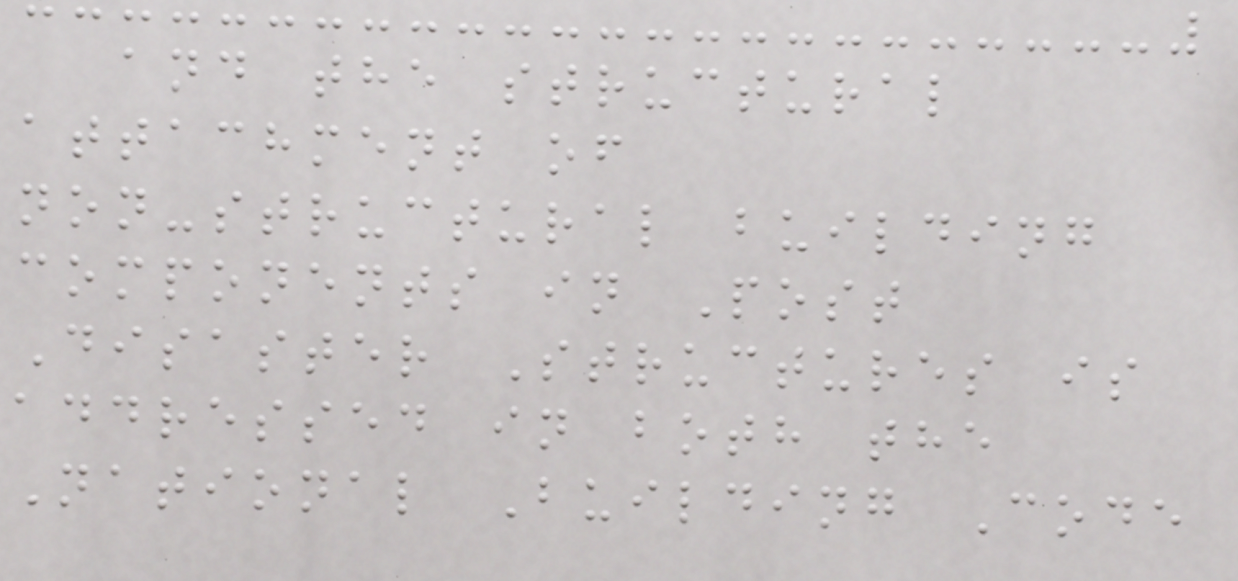and the structural
attachment of
non-structural building
components in Post
Disaster Structures is
addressed in both the
National Building Code
